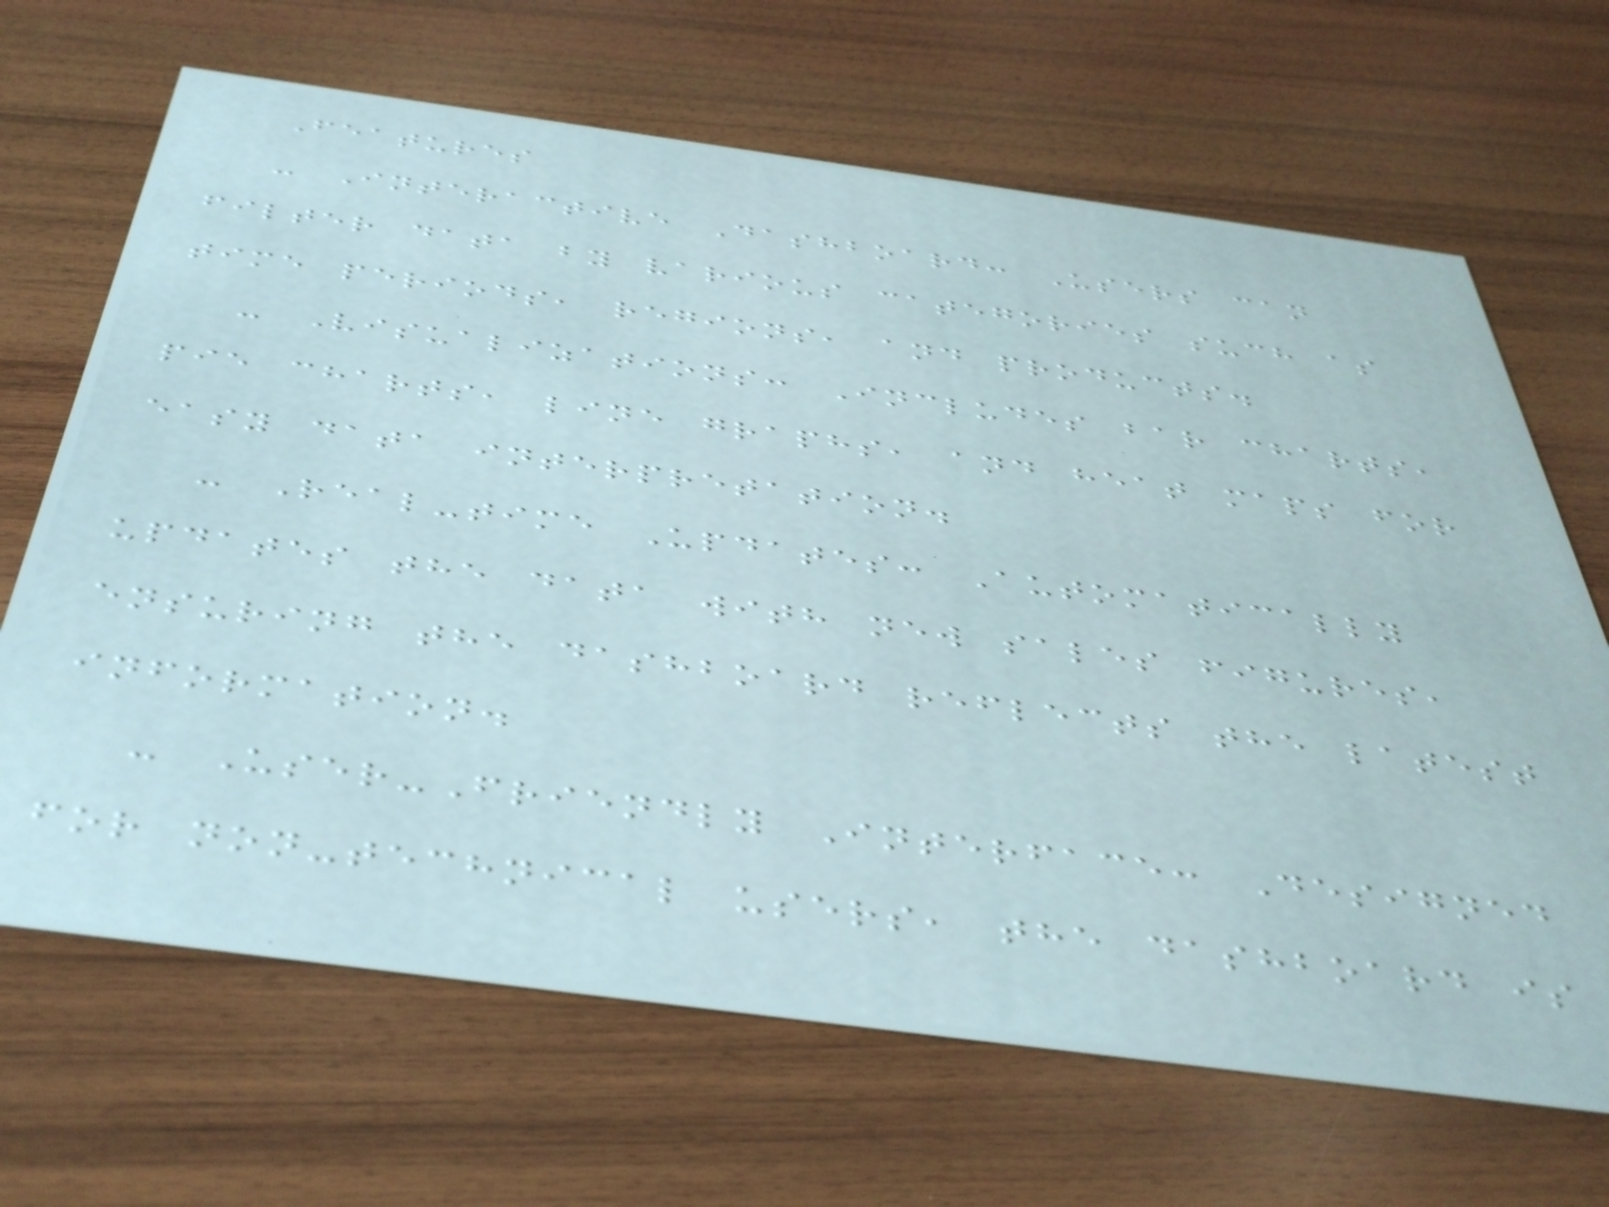Features
- Interactive Dashboard: Users can
filter data by various categories such as
time periods, regions, and products.
- Visualizations: Includes bar charts,
pie charts, line graphs, and heat maps for
easy data interpretation.
- Real-time Updates: Automatically
updates the data with new sales figures,
ensuring the dashboard reflects the latest
information.
- User-Friendly Interface: Designed
for non-technical users, the dashboard is
